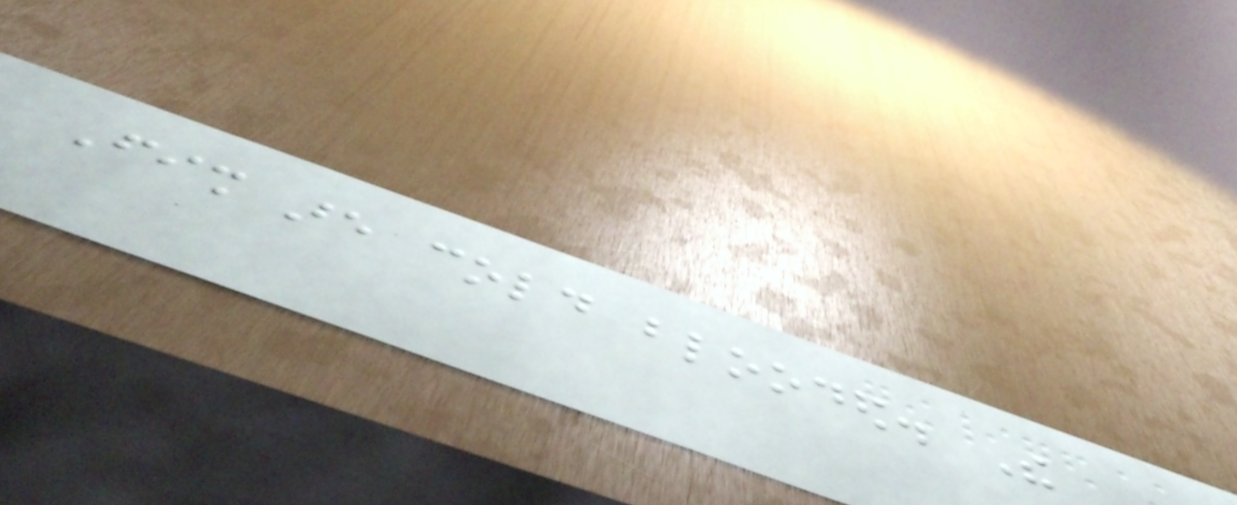Fish are cold blooded. The
